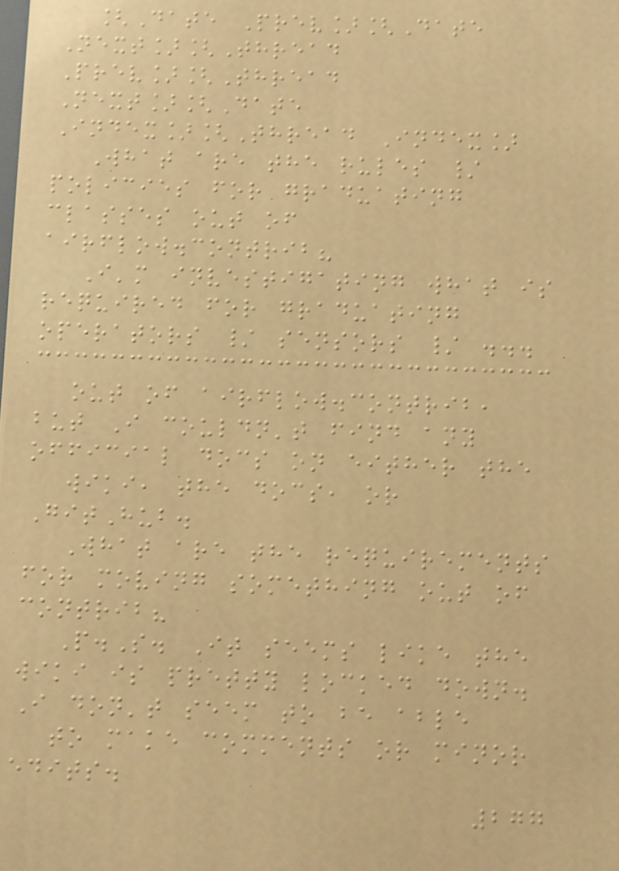[Date Prev][Date
Next][Thread
Prev][Thread
Next][Date
Index][Thread Index]
What are the rules /
policies for graduating
classes out of
airflow.contrib?
I'm investigating what is
required for graduating
operators / sensors / ...
out of airflow.contrib,
but I couldn't find any
official docs on either the
wiki, the docs, or
GitHub.
What are the requirements
for moving something out of
contrib?
P.S. It seems like the
wiki is pretty locked down.
I don't seem to be able
to make comments or minor
edits.
277
